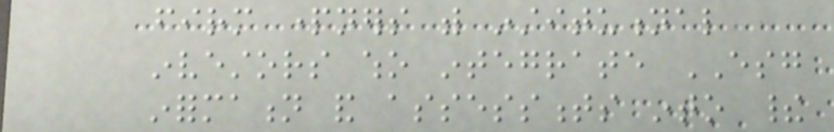firm partners with institutional
investors who integrate ESG
information and assessments into their
